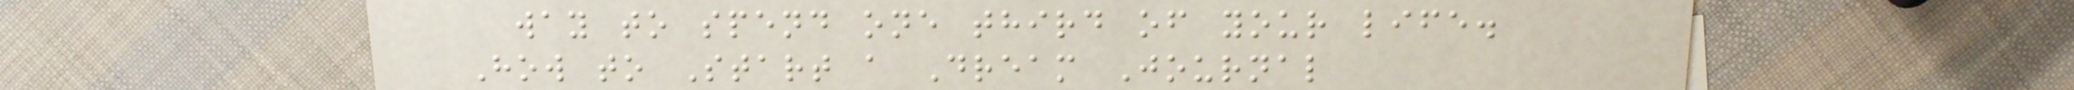way to spend one third of your life.
How to Start a Dream Journal
